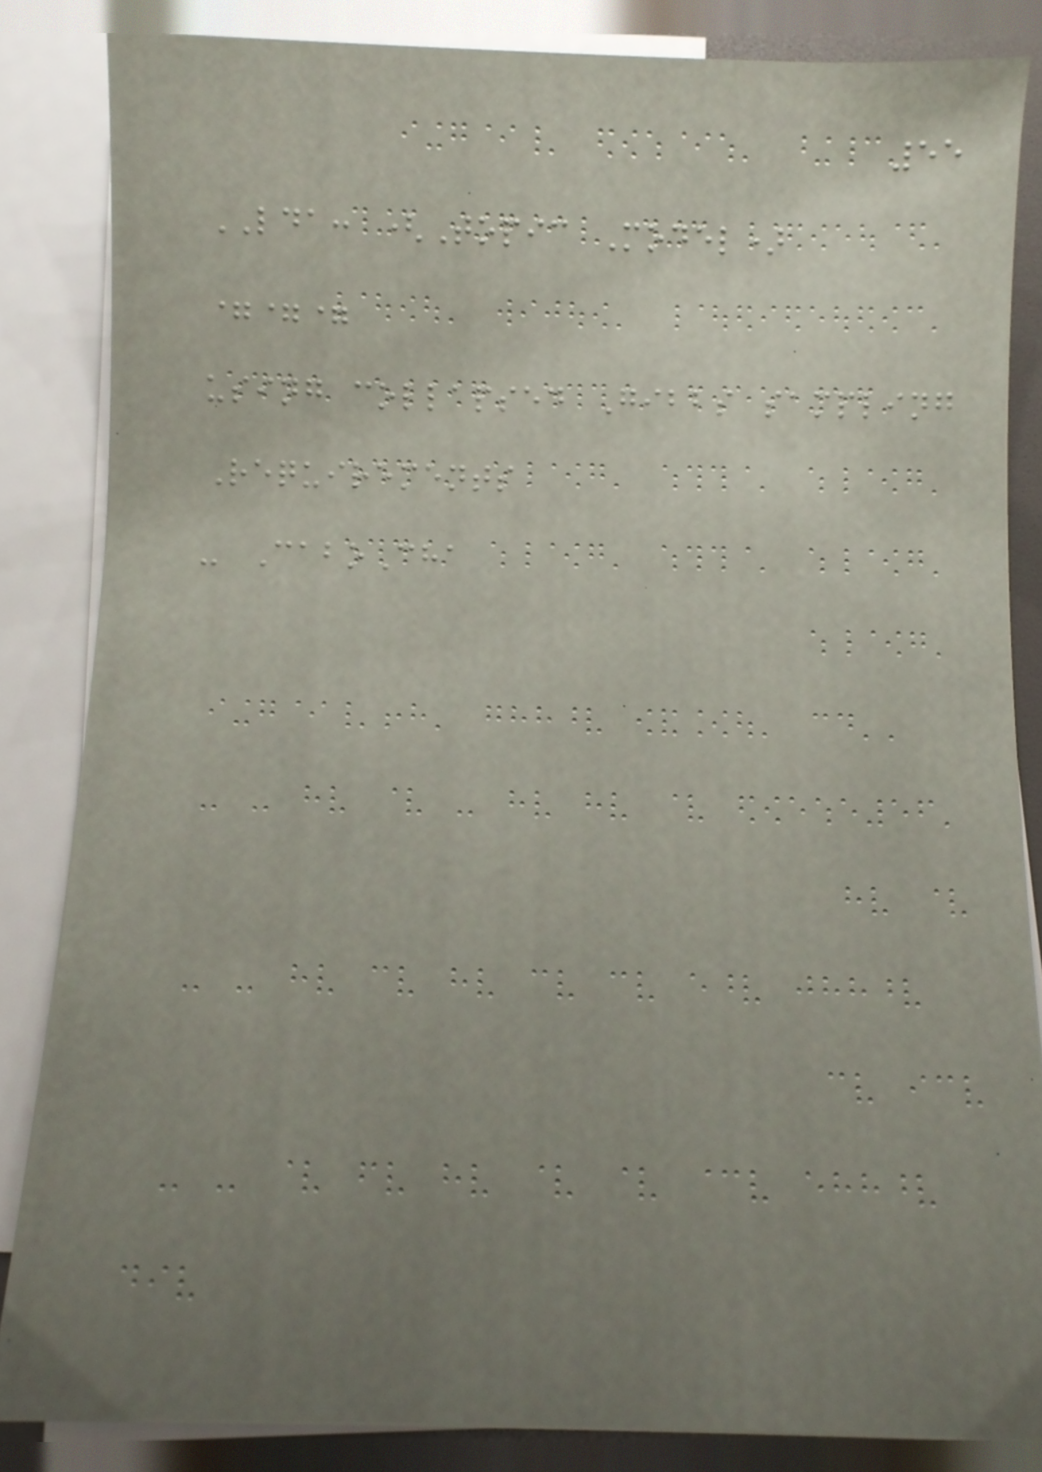55
LDA: (Topic Model)
===
using collapsed Gibbs sampling
Requirements
- CaboCha
